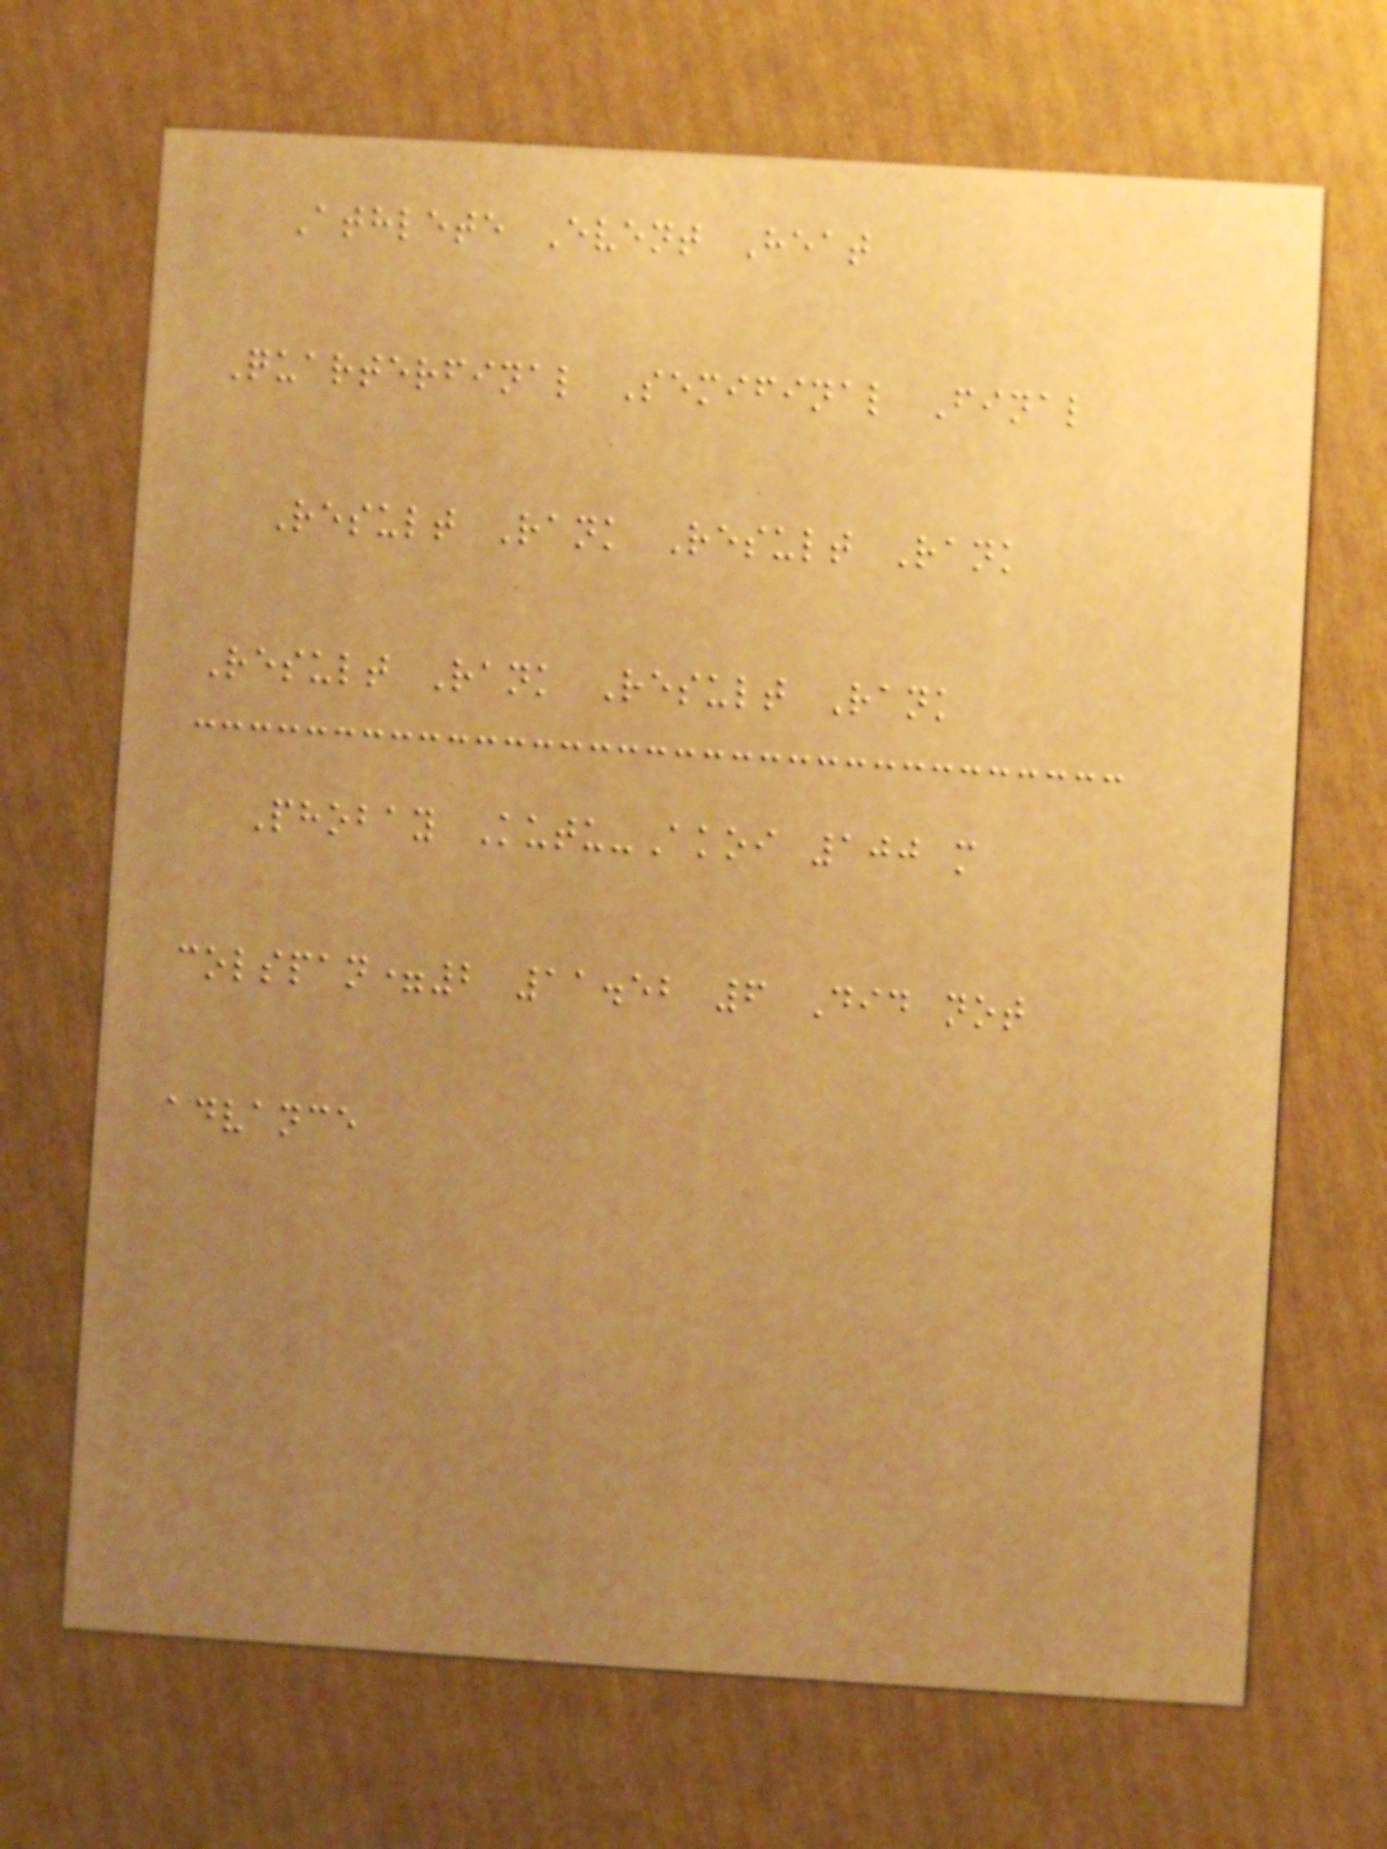Athlete Event Heat
Quarterfinal Semifinal Final
Result Rank Result Rank
Result Rank Result Rank
Phobay Kutu-Akoi 100 m
colspan=2 11.52 6 Did not
advance
